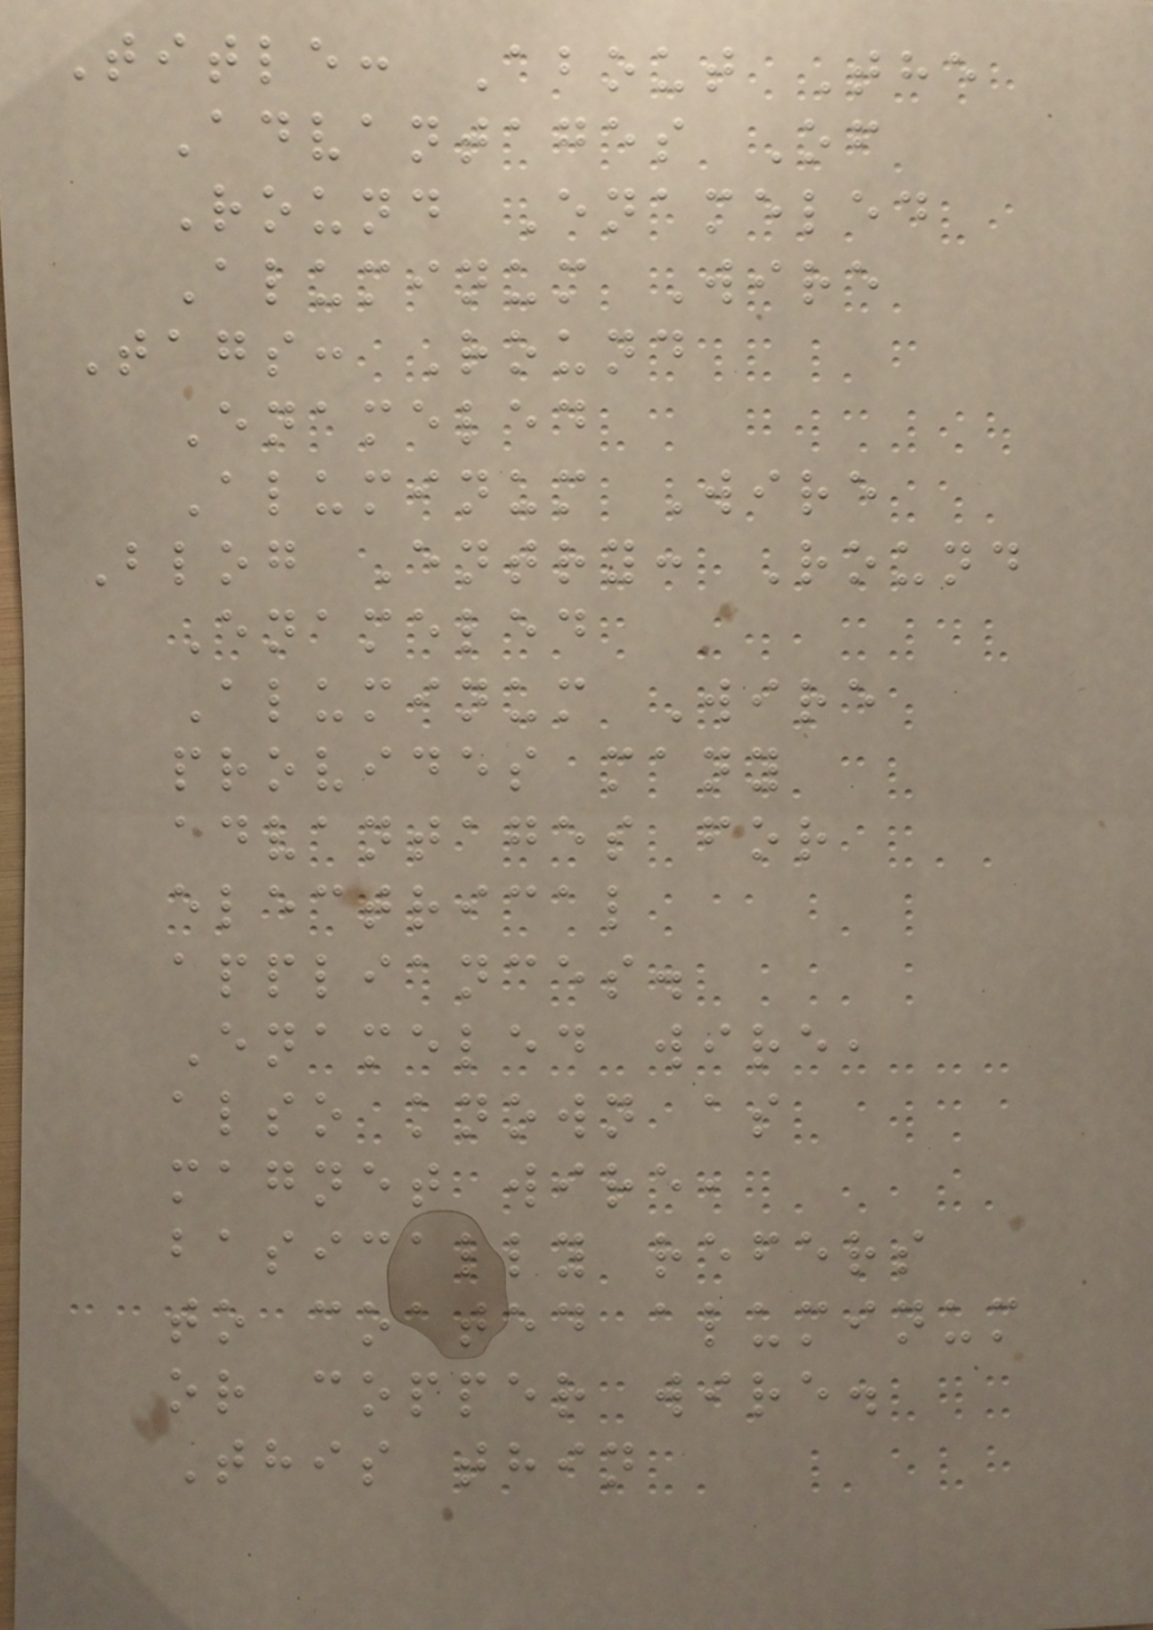Title: About The
Advantages Of
Round Enameled
Aluminum Wire
Tags: Round
Enameled
Aluminum Wire
Blog Entry: Round
Enameled
Aluminum Wire
provides many
advantages for
electrical
appliances.
Enameled wire,
also known as
magnet wire,
basically refers
to coated aluminum
or copper wire.
This thin
